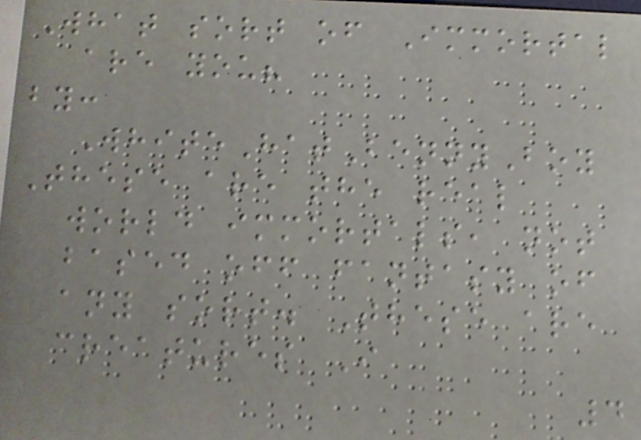What sort of Immortal
are you?
by:
WhiteHatBennyBoy
These are the real
world immortals, not
based off fantasy of
any sort. These are
creatures I
4
